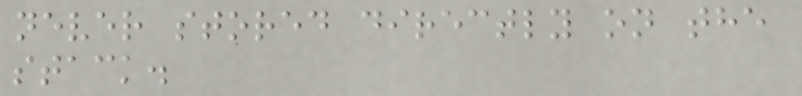never stored directly on the
stack.
